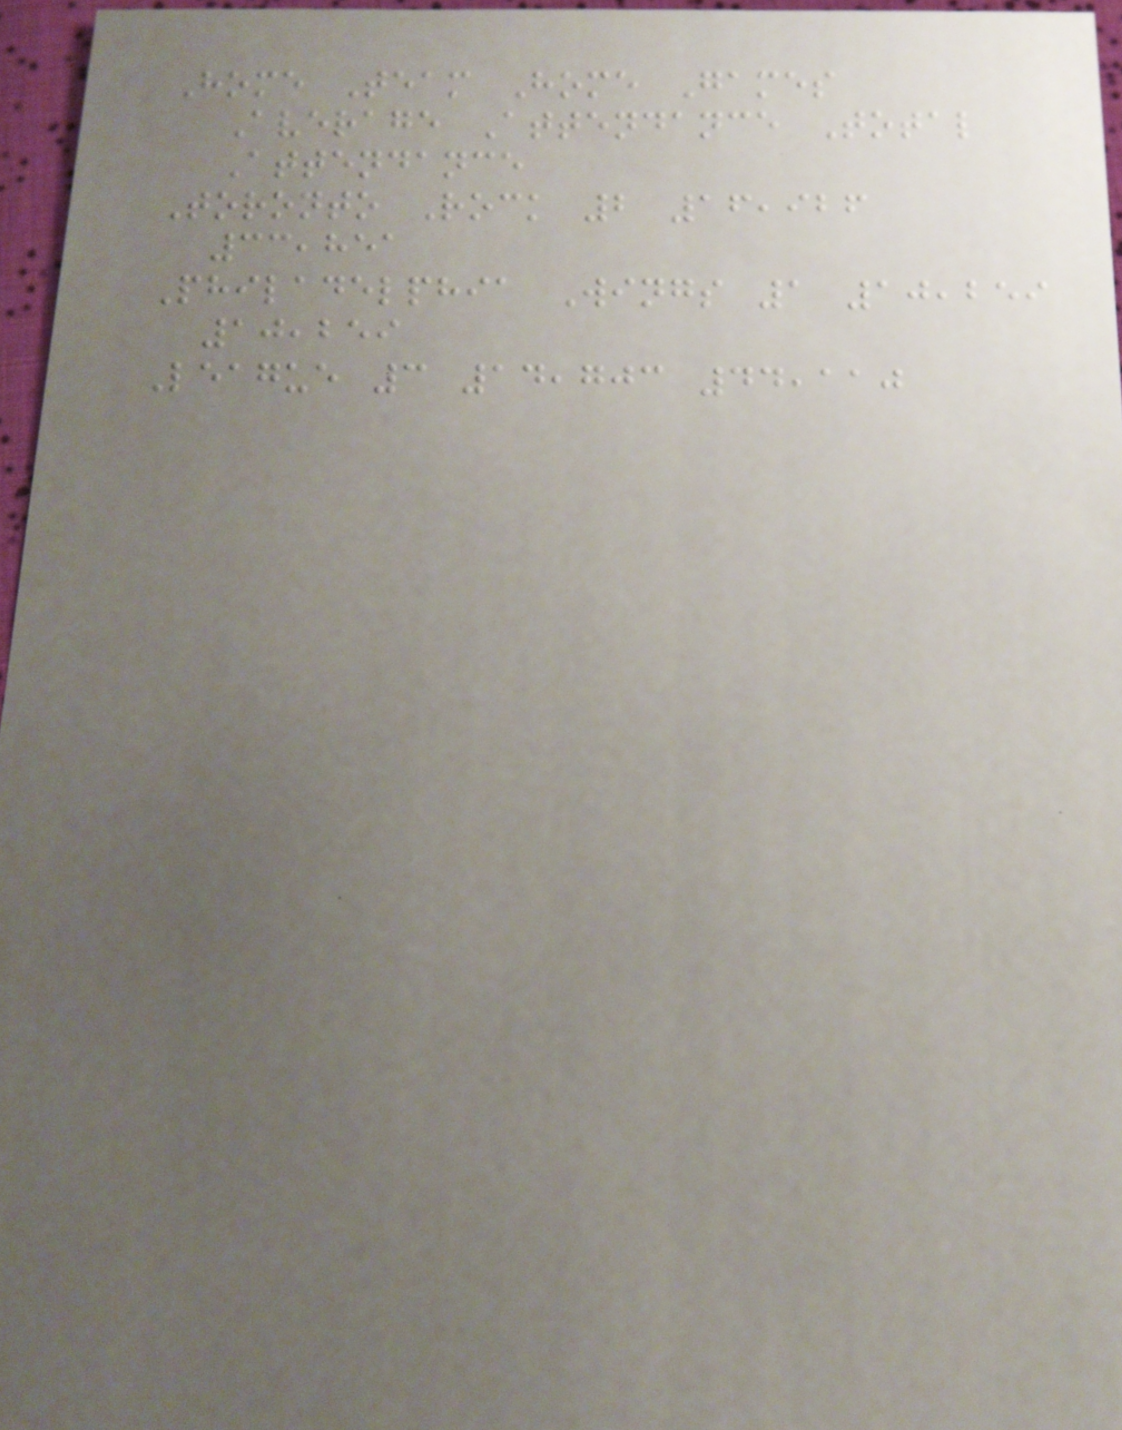Home Team Home Games
Average Attendance Total
Attendance
Toronto Rock 2 16,926
33,851
Philadelphia Wings 1 10,259
10,259
League 3 14,703 44,110
